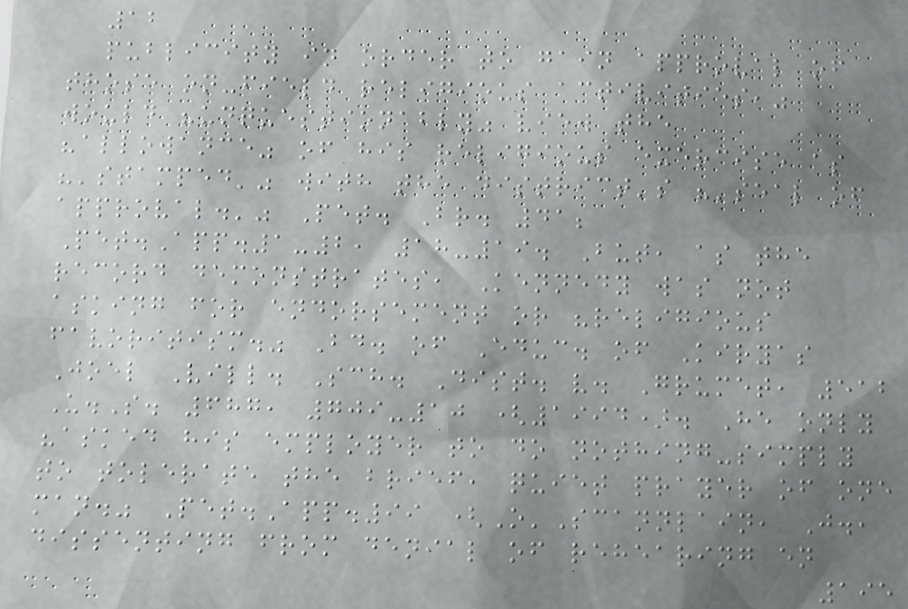12
publicity in order to gain approval of
those on-field religious activities,"
would "unquestionably" view the
"allowance" of his religious exercise as
"'stamped'" with the district's "'seal of
approval.'" Pet. Br. 41;
Pet.App.1-2, 18-19. But, as the
record demonstrates, Kennedy was not
asking for endorsement or "religious
favoritism." Bd. of Educ. of Kiryas
Joel Vill. Sch. Dist. v. Grumet, 512
U.S. 687, 709-10 (1994). He only
"asked his employer to do nothing-simply
to tolerate the brief, quiet prayer of one
man." Pet.App.99 (O'Scannlain, J.,
dissenting from denial of rehearing en
195
